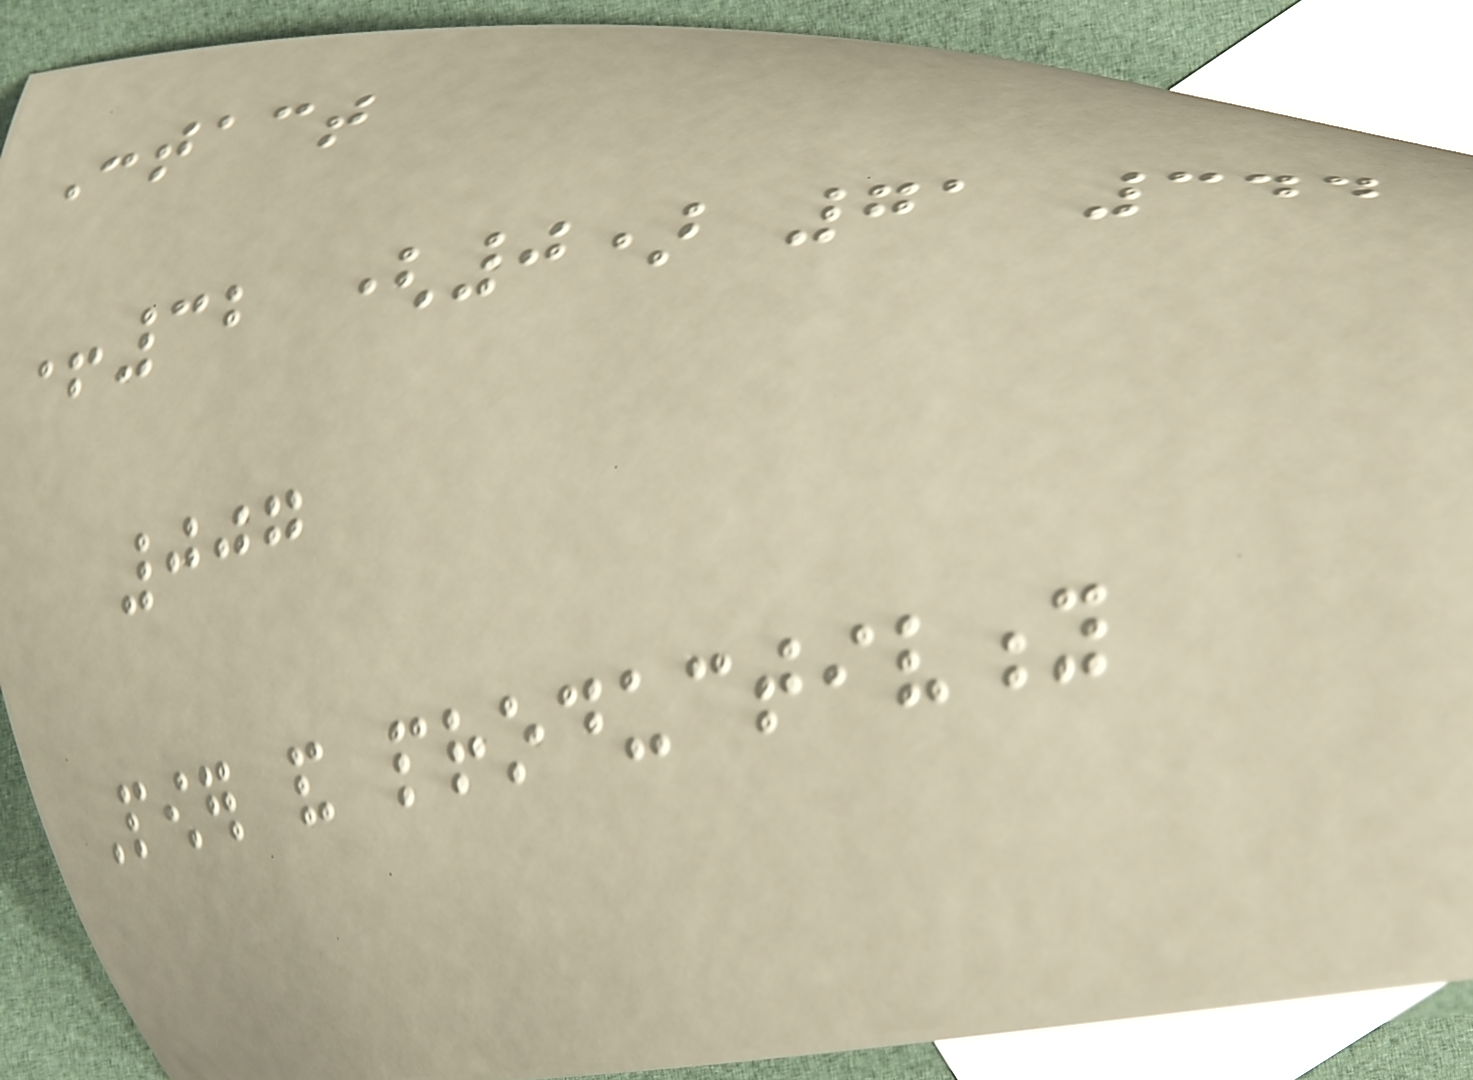Contact
+32 (0) 71 344
007
Power and productivity
